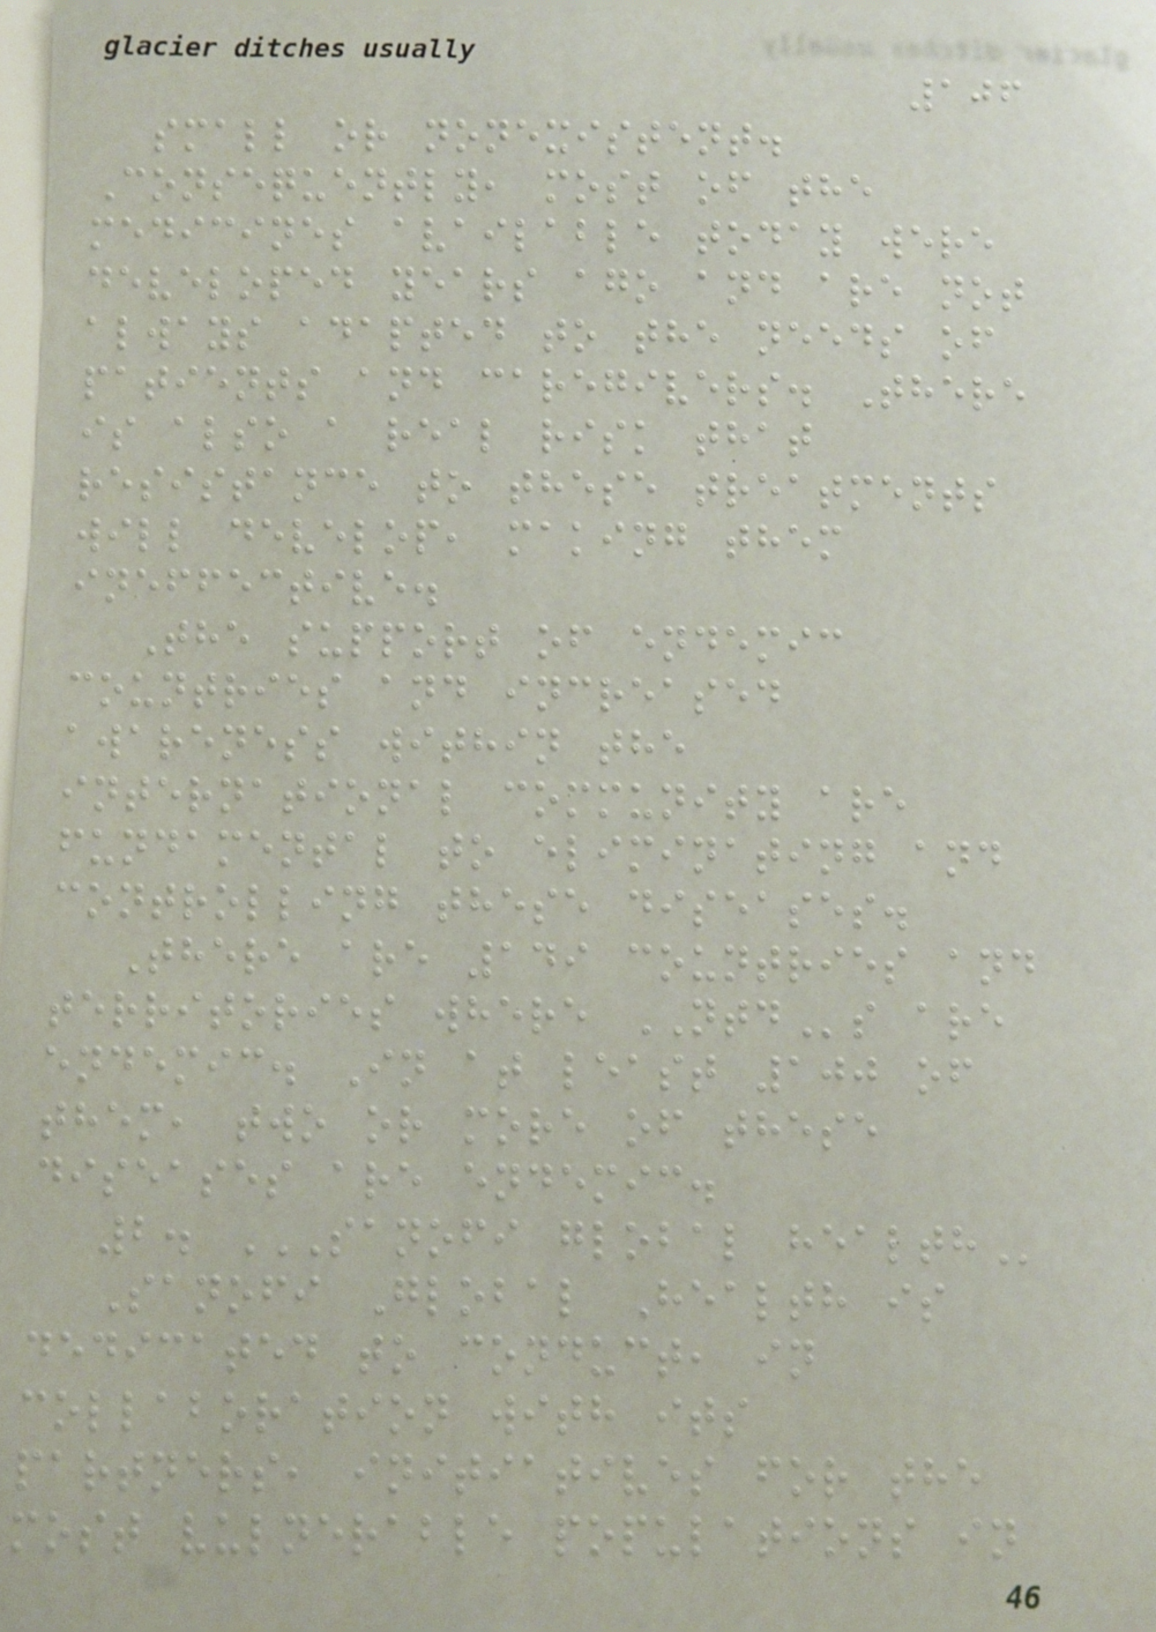106
small or nonexistent.
Consequently, most of the
medicines available today were
developed years ago and are not
always adapted to the needs of
patients and caregivers. There
is also a real risk that
resistance to these treatments
will develop, making them
ineffective.
The support of endemic
countries and increased
awareness within the
international community are
fundamental to eliminating and
controlling these diseases.
There are 149 countries and
territories where NTDs are
endemic. In at least 100 of
them, two or more of these
diseases are endemic.
2. SANOFI GLOBAL HEALTH
Sanofi Global Health is
dedicated to conduct, in
collaboration with its
partners, initiatives for the
most vulnerable populations in
